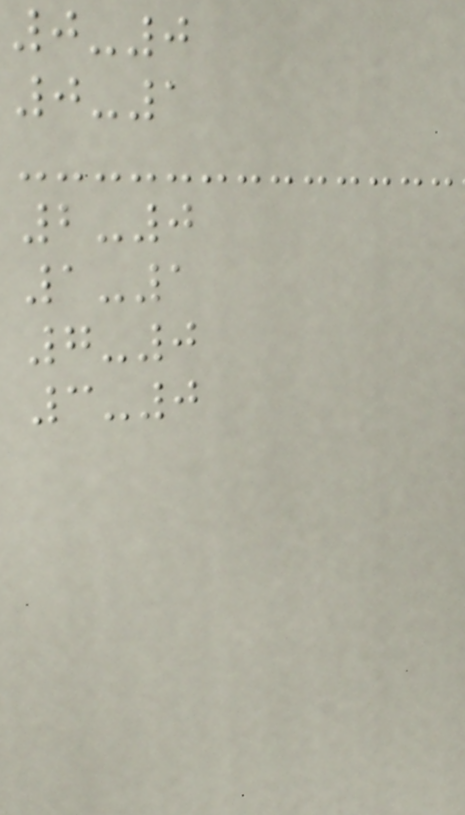0-0
0-1
2-0
1-1
7-0
3-0
